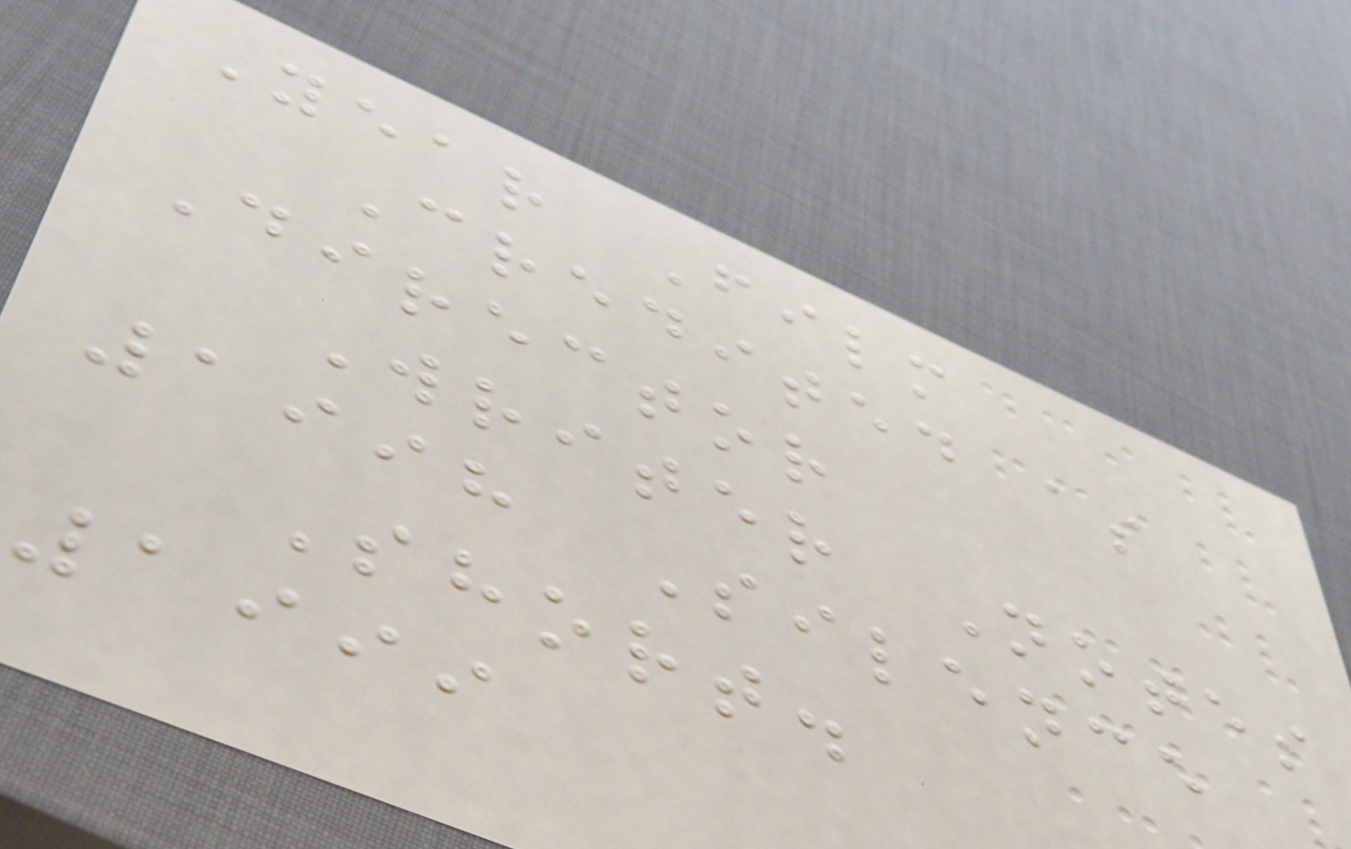Year Film
Credited as
Director
Writer Notes
1998 Silence
Short.
1999
